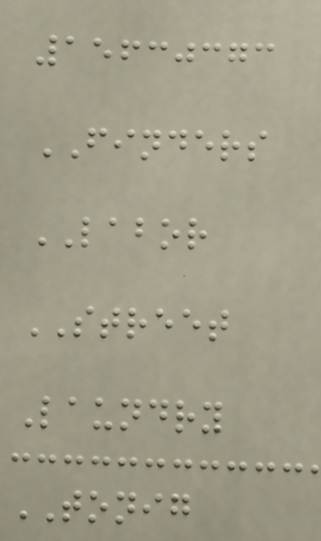15630373
FINDERS
LABOR
STREET
Laundry
TONIG
